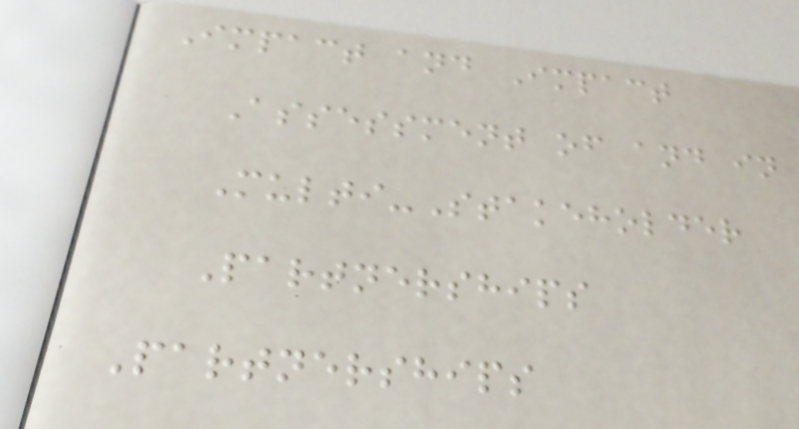Impact and Impact
Assessment of and in
Multi-Stakeholder
Partnerships
Partnerships
